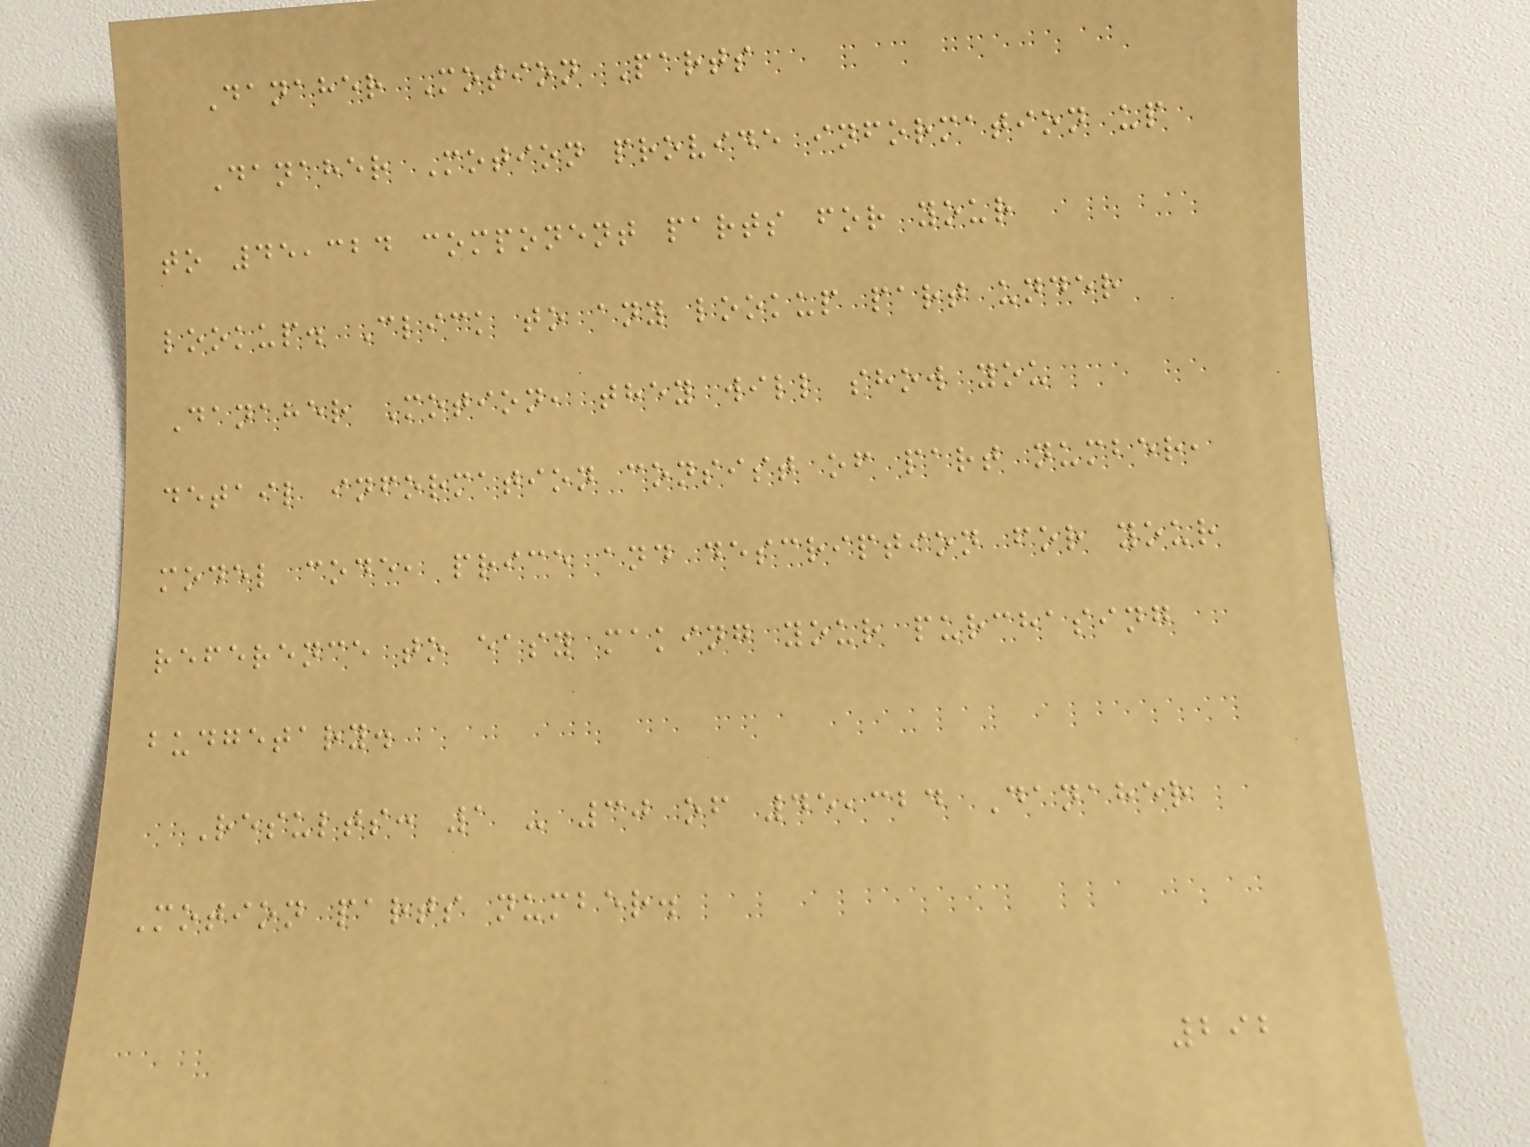Danaher Motion Parts
Danaher Motion provide information up
to 45,324 component parts for your
lookup. Click to any lookup part under
Danaher Motion, they will show you
detail information consist of part number,
model code, price and description for your
reference to easy making your purchasing
budgetary.
Results: 1 - 30 of 45,324 Danaher
Motion parts number.
292
